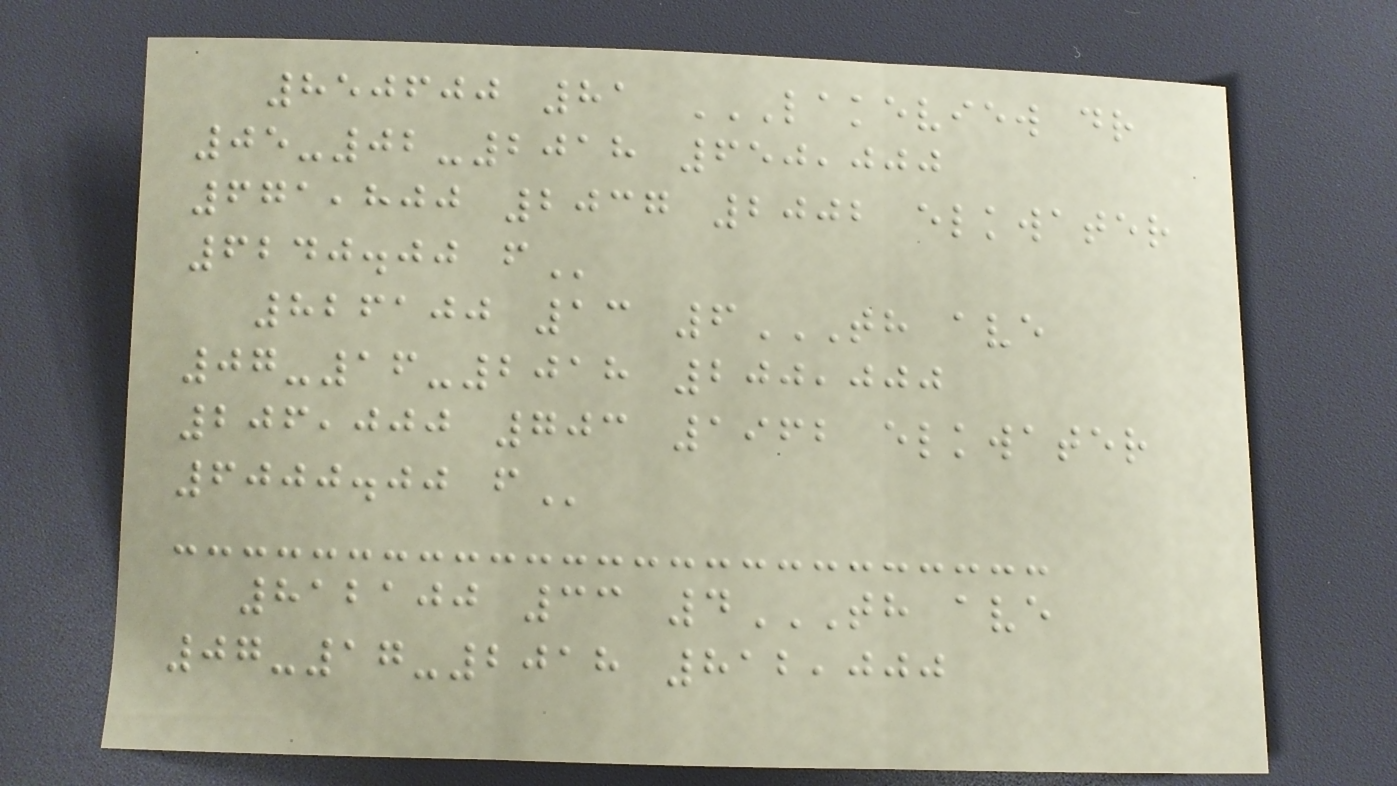850600 81 LAKEVIEW DR
05-02-2018 650,000
671,800 2037 2002 ELKWATER
6240.00 F
826100 13 6TH AVE
07-16-2018 200,000
206,000 703 1962 ELKWATER
6000.00 F
812100 33 4TH AVE
07-17-2018 812,000
